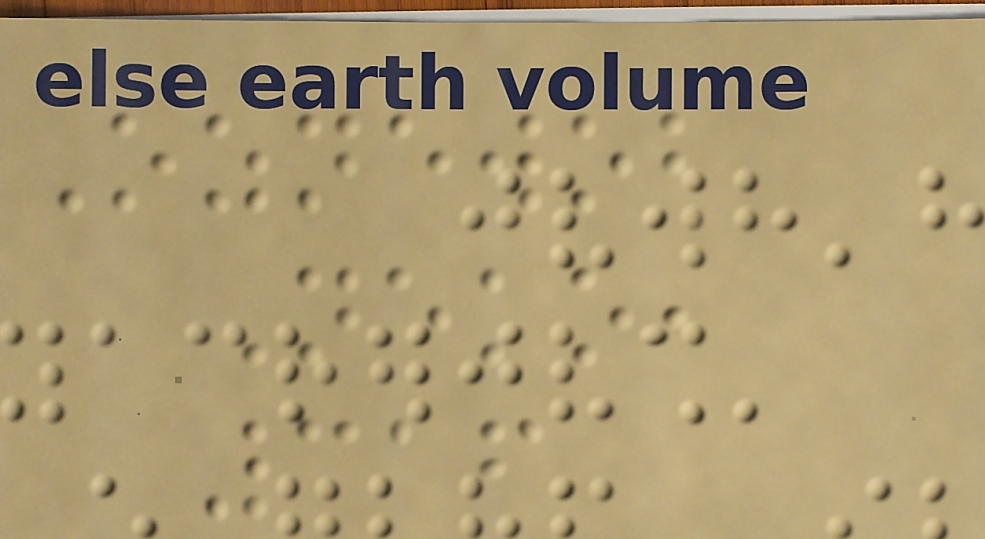Oznewob
Neko,
316
